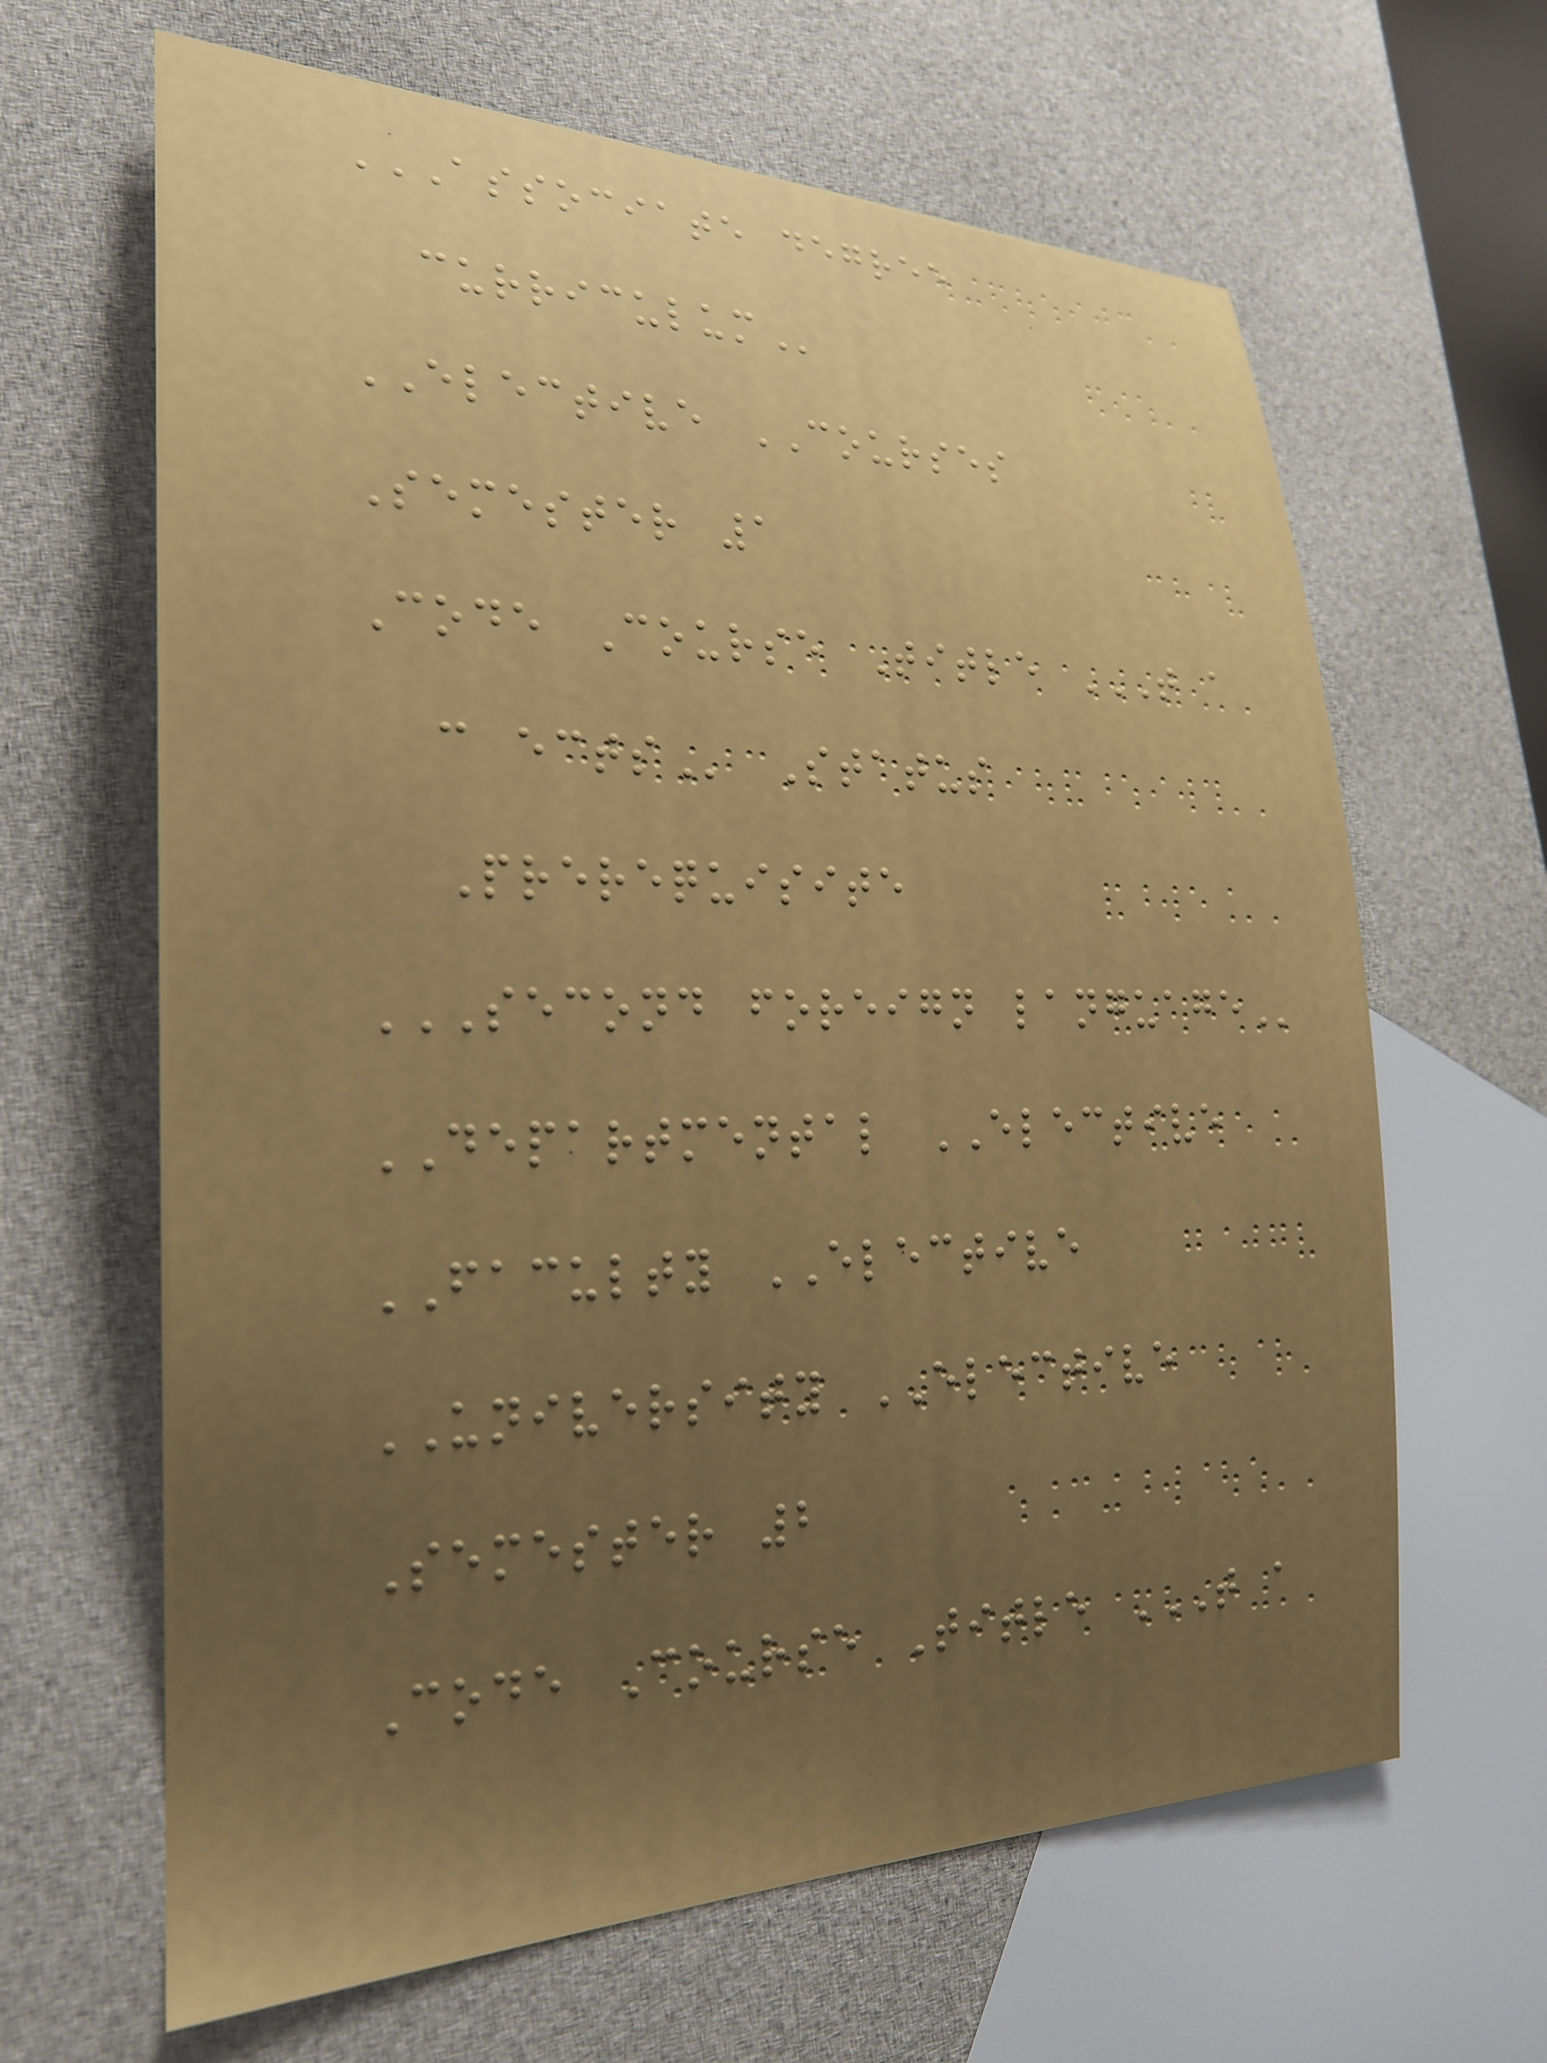ASSOCIATE DEGREE
CURRICULUM
ELECTIVE COURSES
Semester 1
Code Course Title T A
C ECTS Status
Prerequisite
SECOND FOREIGN LANGUAGE
DEPARTMENTAL ELECTIVE
FACULTY ELECTIVE
UNIVERSITY ELECTIVE
Semester 2
Code Course Title T A
